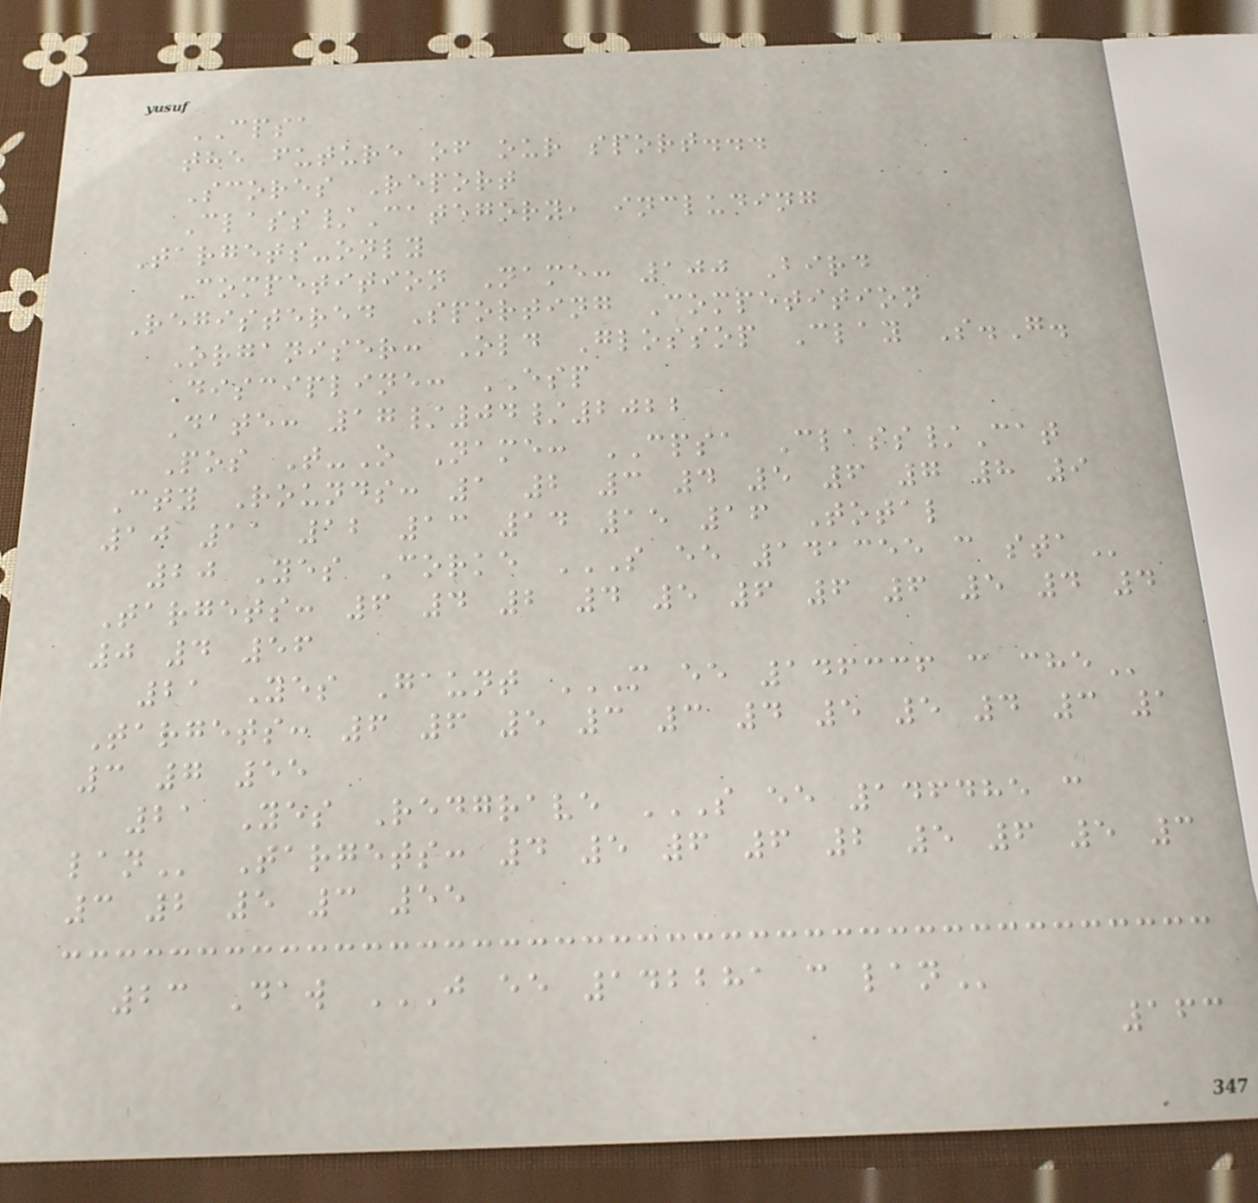CPSA
the future of our sport...
Scores Report
Class/Category, including
Targets-only
Competition Name: 100 Bird
Registered Sporting Competition
Organiser: Old Glossop Clay S.G.
Discipline: ESP
Date: 17/04/2022
Pos T-O Name: CPSA Class/Cat
Cty Rounds: 1 2 3 4 5 6 7 8 9
10 11 12 13 14 15 16 Total
20 Yes Corke S EE 141355 C STA
Targets: 6 4 2 4 5 6 6 6 5 4 4
0 4 56
21 Yes Gaunt M EE 146336 C CHE
Targets: 6 6 5 3 3 4 5 5 4 3 1
3 7 55
21 Yes Redgrave S EE 146485 C
LAN Targets: 4 5 6 6 2 5 6 5 3
3 2 5 3 55
23 Daw J EE 142281 C LAN
163
